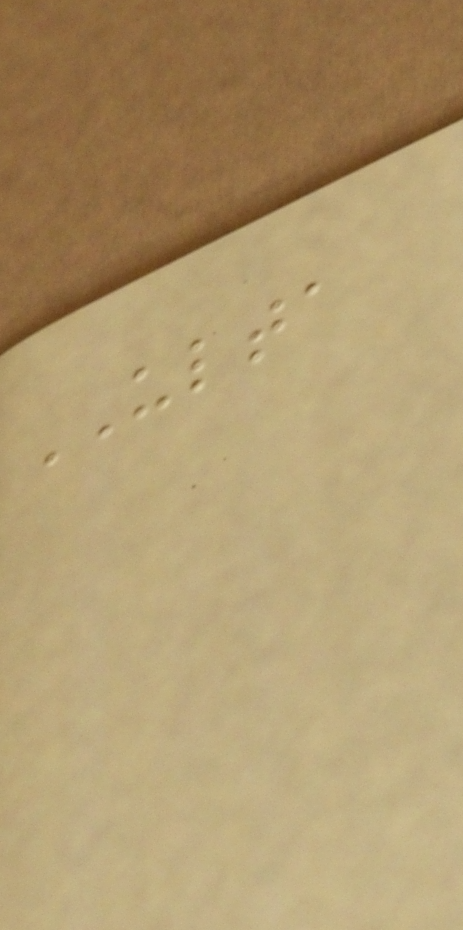ULTA
